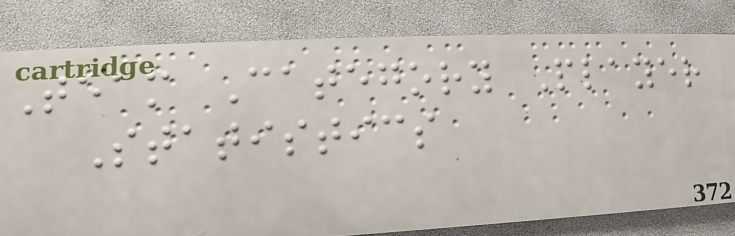Team Category Player
Statistics
